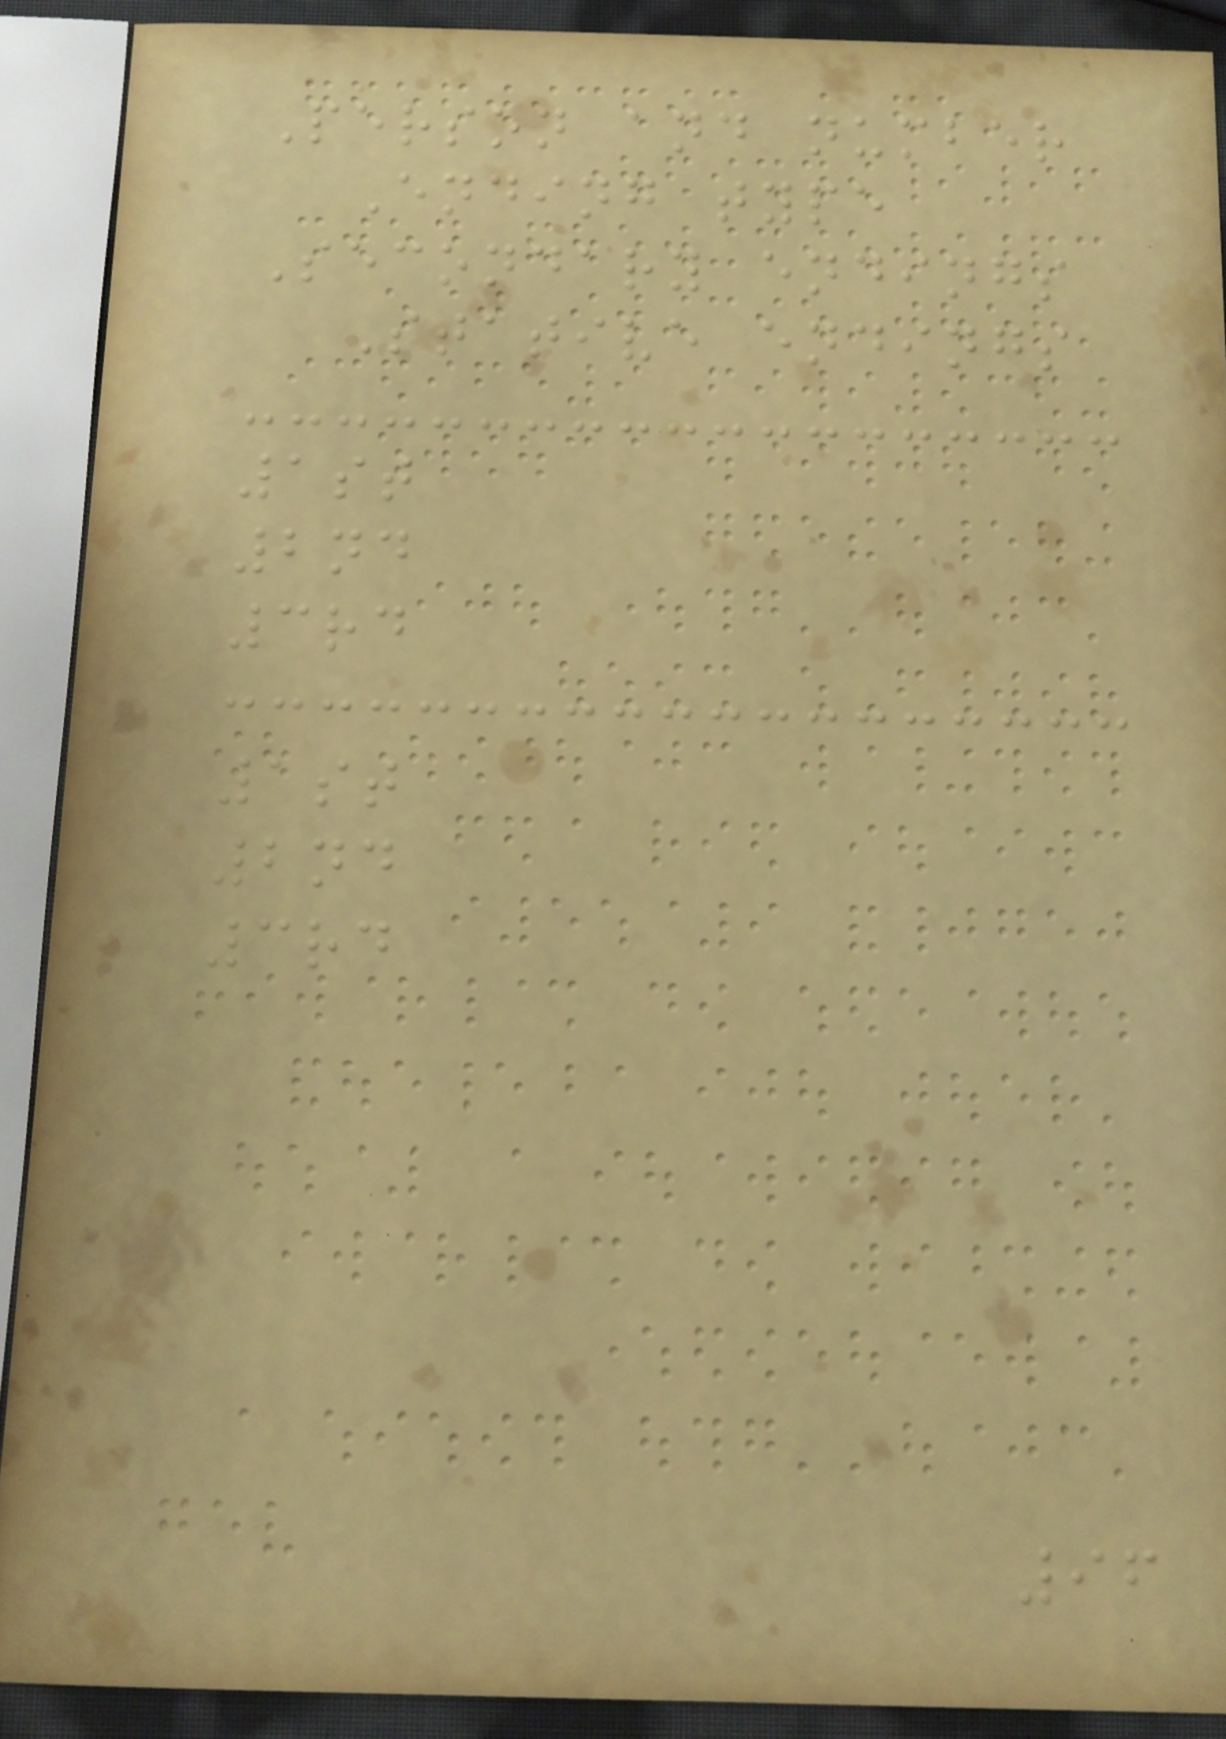Person and number
Ending type
Secondary endings
Stative endings
1st
2nd
3rd
1st
2nd
3rd
96
